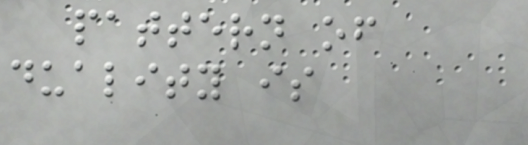pattern of
duality is
